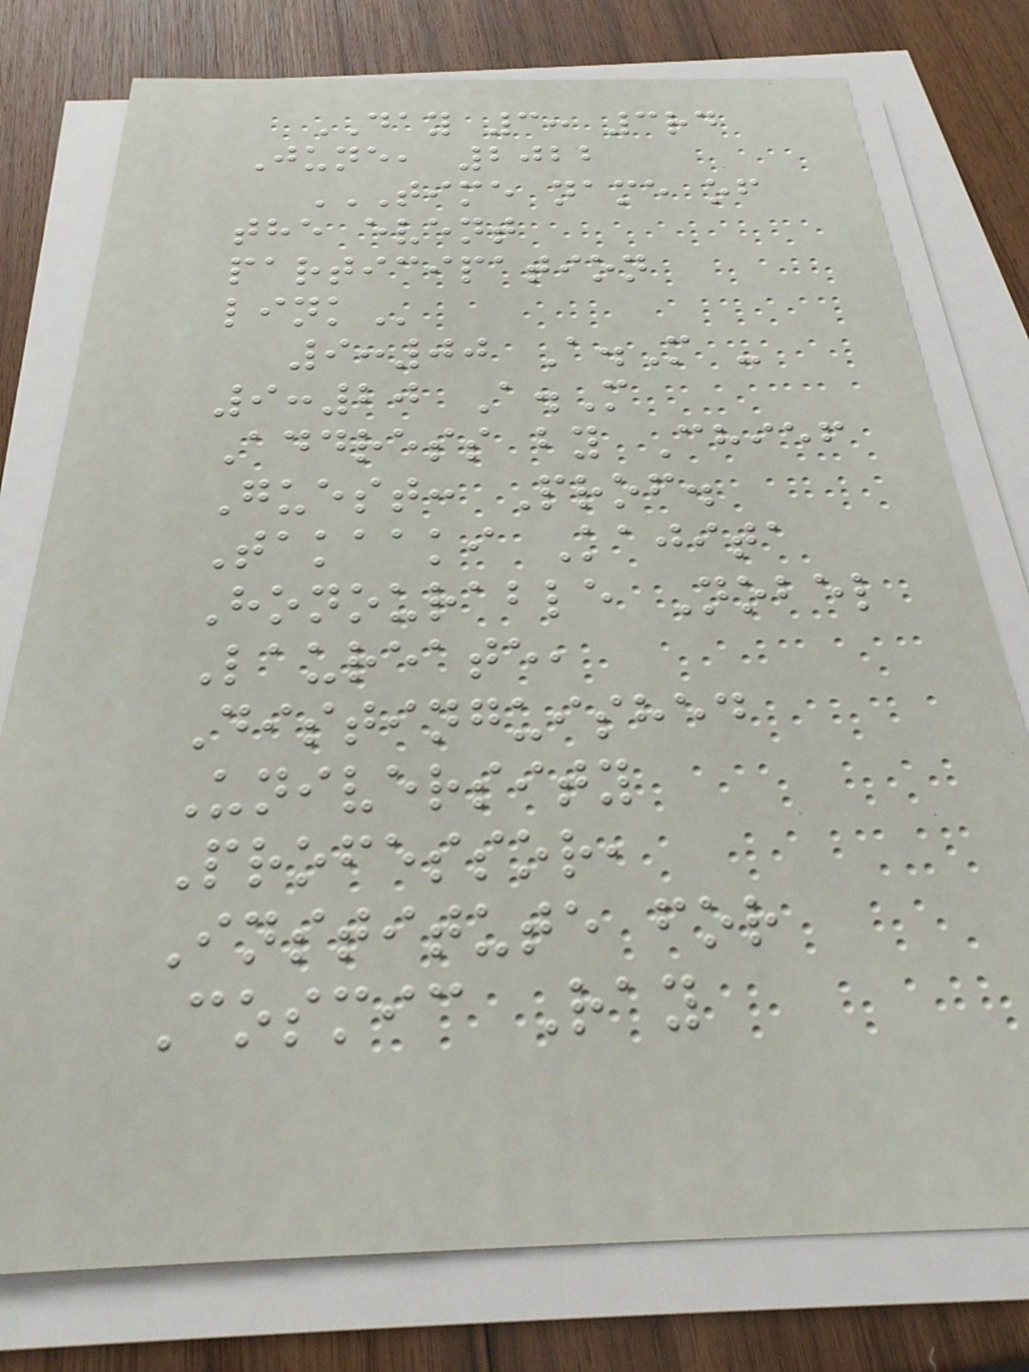DAY 3: 3rd
June, 2022
TIME NAME OF
THE EVENT
PARTICIPATION
LINK
9:00 A.M -
9:20 A.M
Address by Chief
Guest: Prof.
Takaaki Kajita
Honourable Nobel
Laureate,
Distinguished
University
Professor,
Institute for
Cosmic Ray
